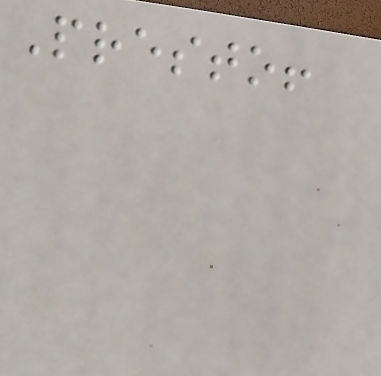Presto!
